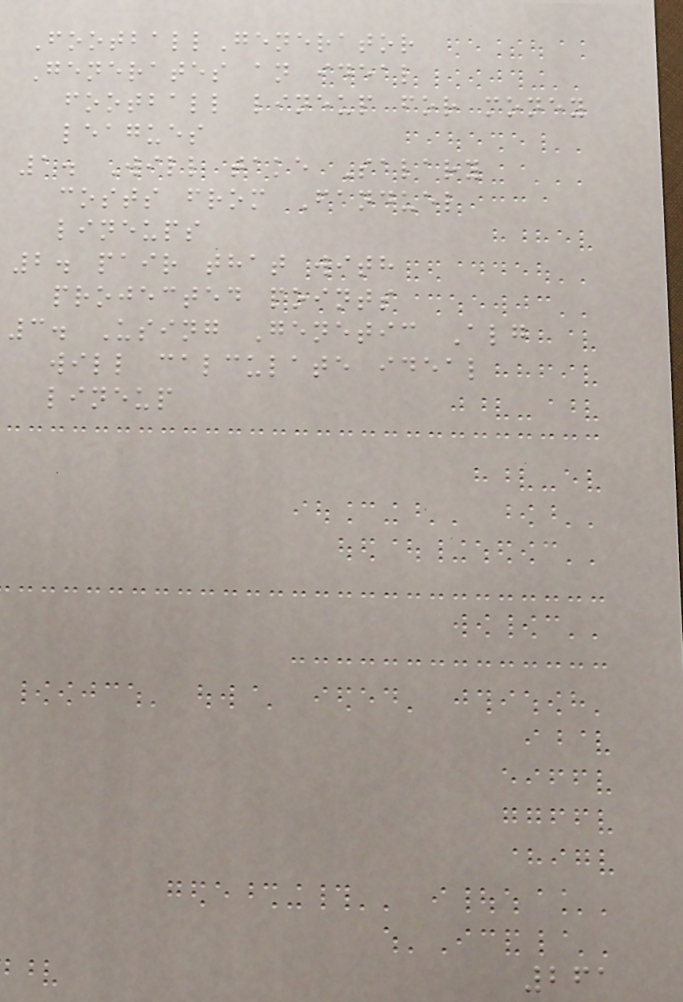FootballGenerator
Generates an ideal
football lineup for money
leagues
1. Will take Salary
costs from Fanduel
lineups
2. pair that with
projected points
3. Using Genetic Alg
will calculate ideal
lineup
261
